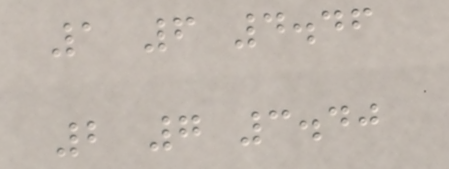1 6 4.46
2 7 3.40
